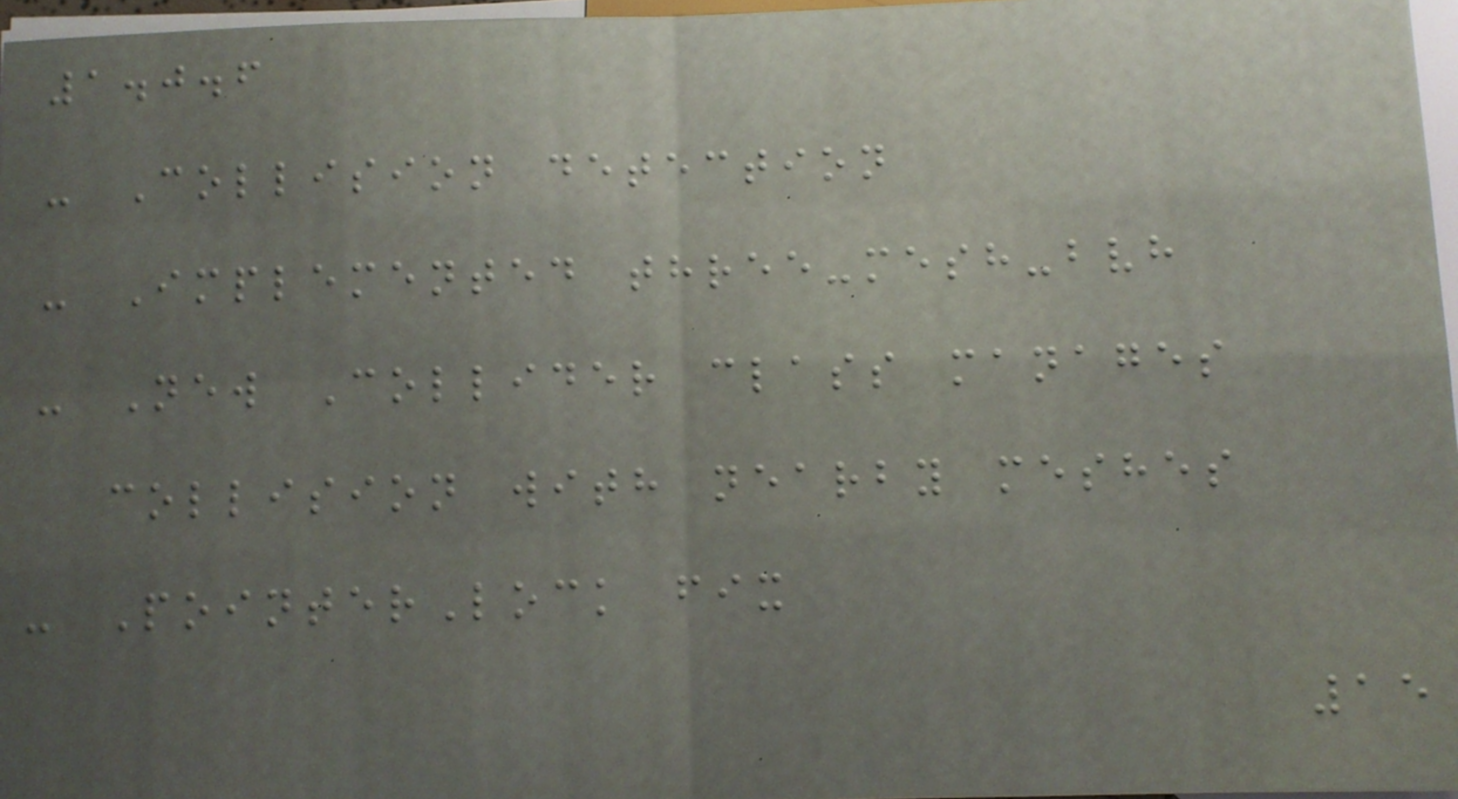1.0.6
- Collision detection
- Implemented three-mesh-bvh
- New Collider class manages
collision with nearby meshes
- PointerLock fix
15
